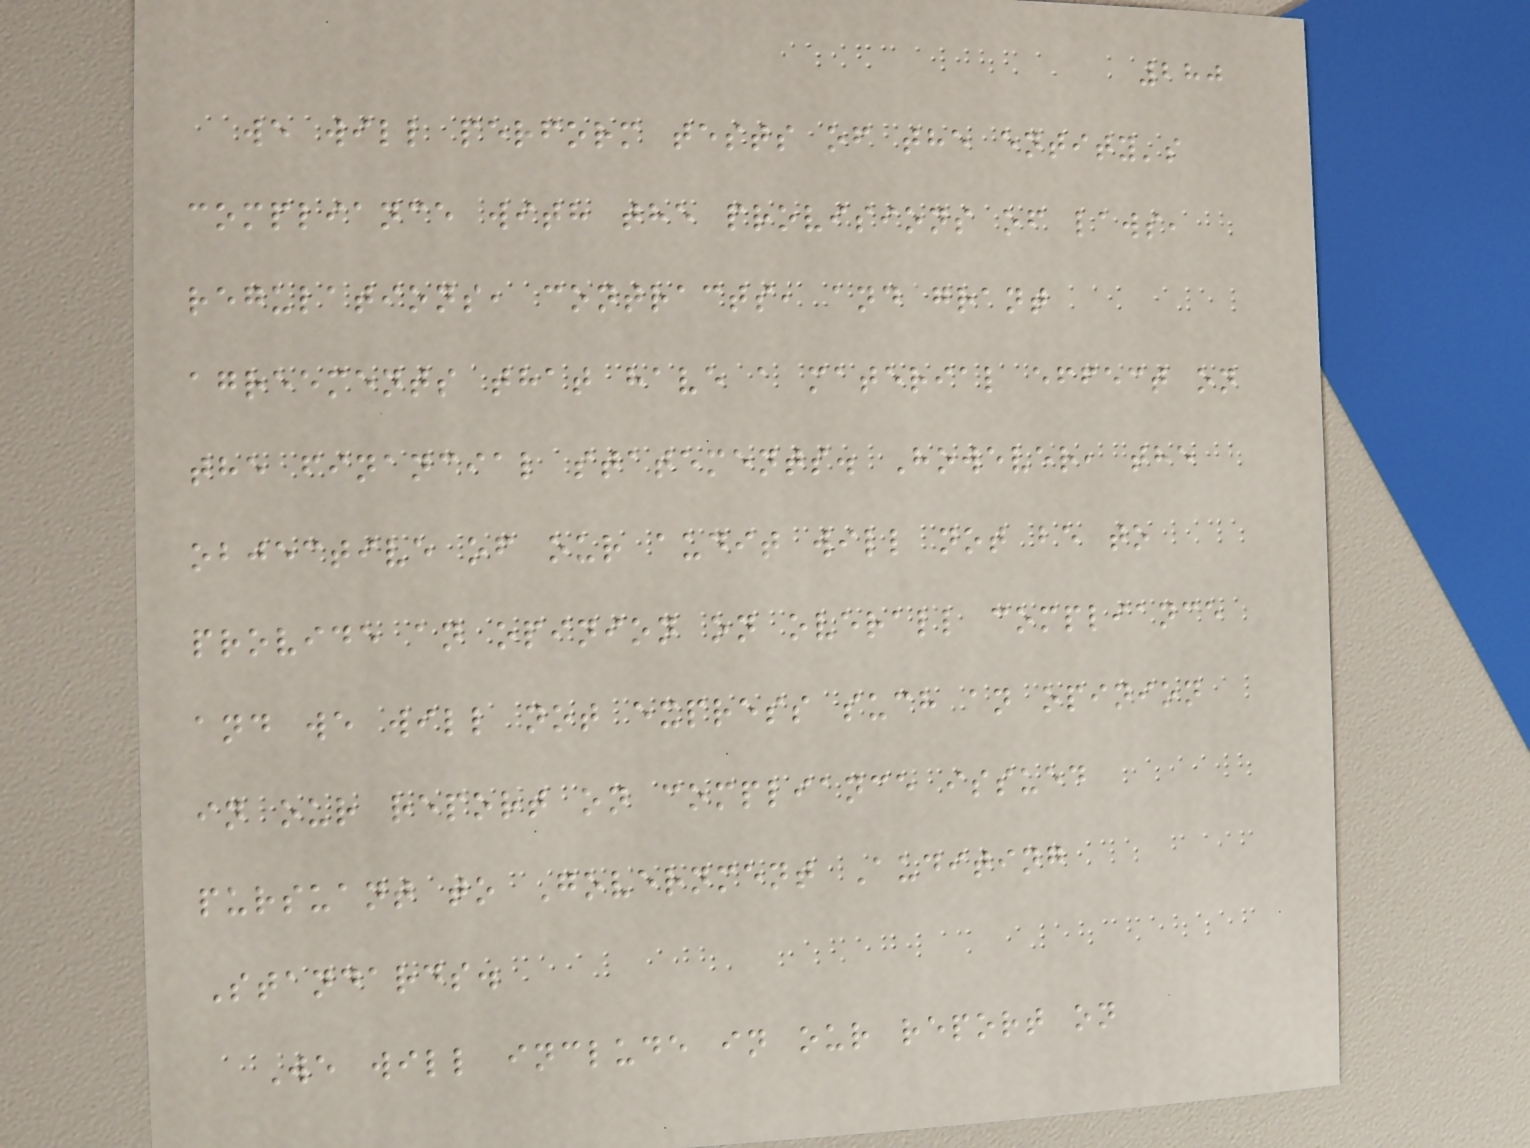280
we will perform tests of the entity's
compliance with the provisions of laws,
regulations, contracts, and grant
agreements that have a material effect on
the financial statements. However, the
objective of our audit will not be to
provide an opinion on overall compliance
and we will not express such an opinion
in our report on compliance issued
pursuant to Government Auditing
Standards.
We will include in our report on
